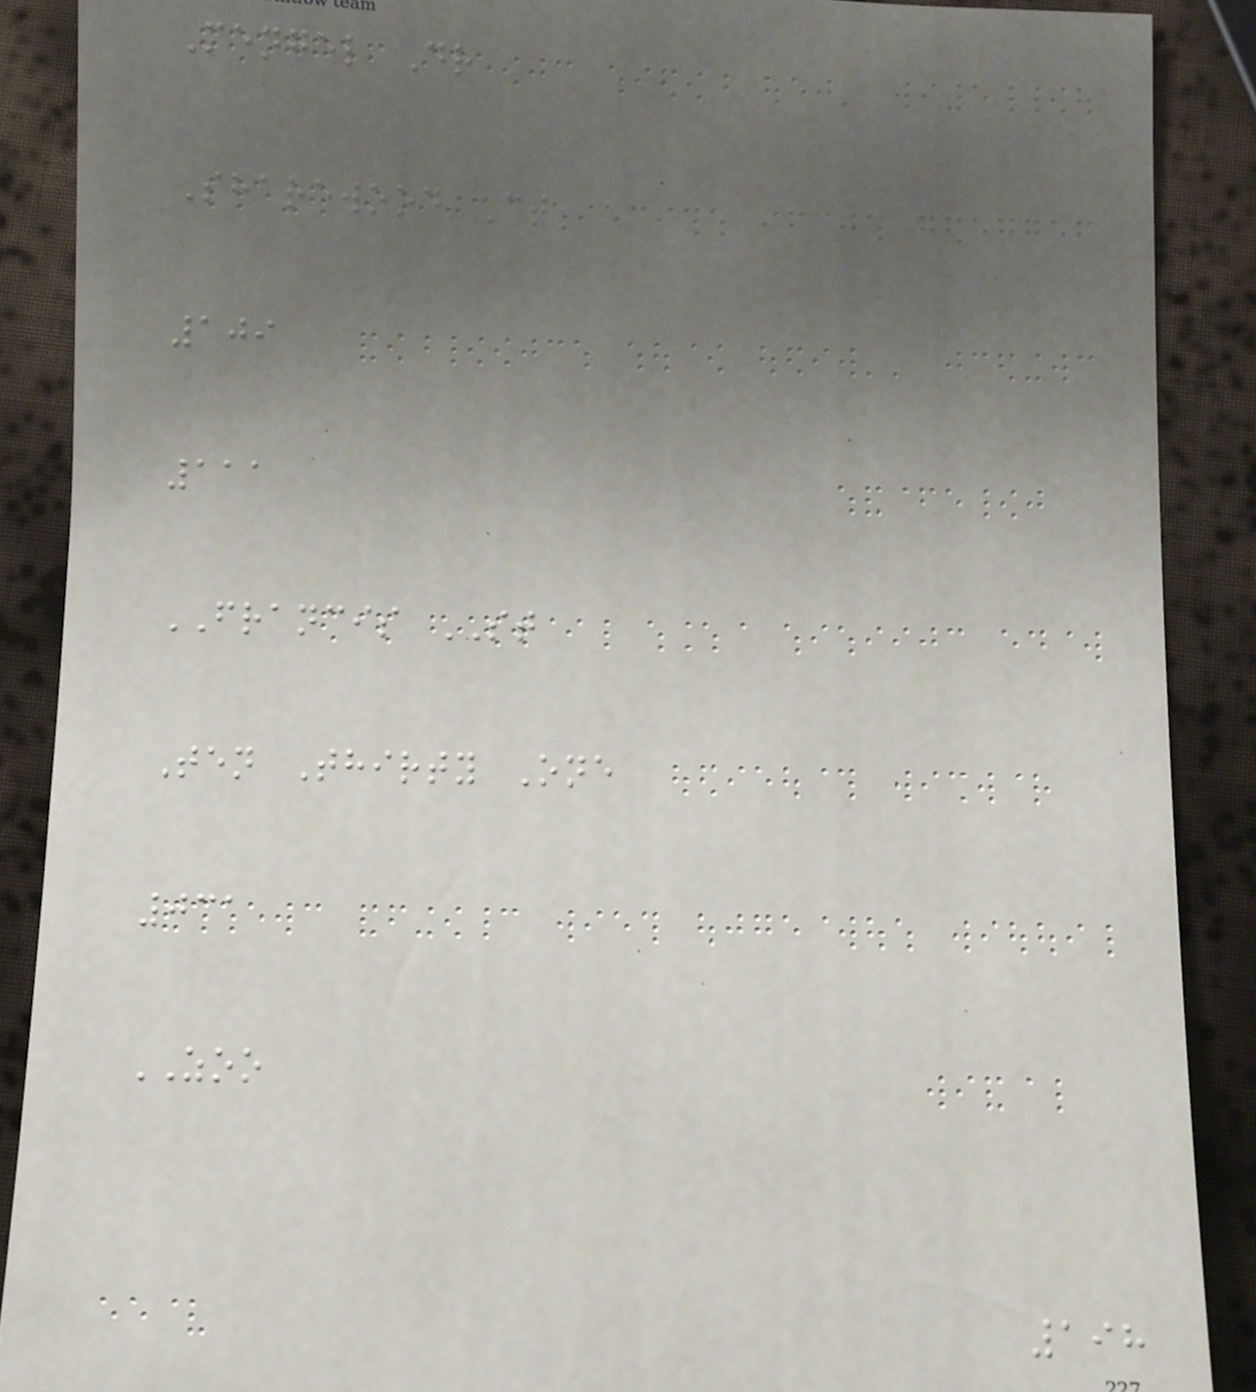Mengel Dr
Sharewood Ct
109
111
FRANCIS ST
Ten Thirty One
031
ZOO
198
